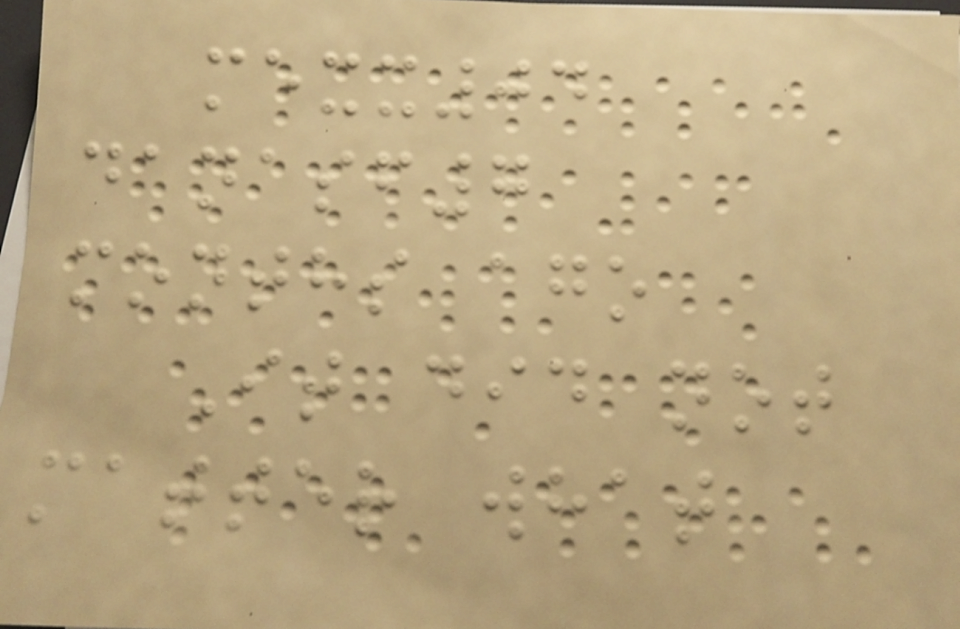mexx04
danasf7
months ago
It did not
matter what
